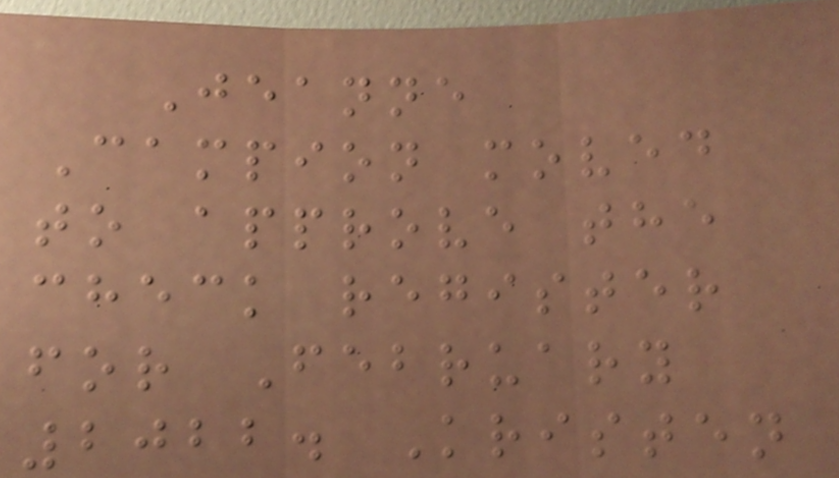Jeanne
Campion moved
to approve the
check register
for February
2022. Kristen
